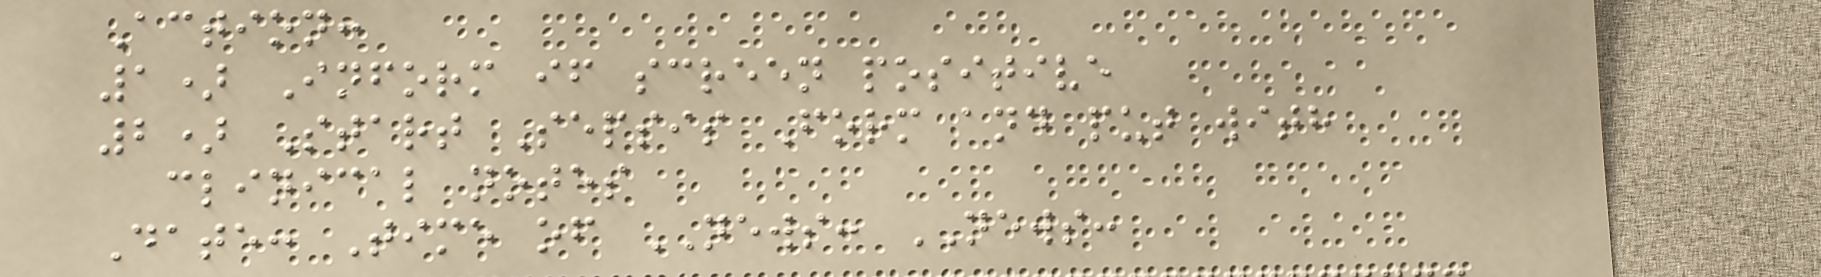Action:
1) Inform if screen positive
2) Start Sepsis Form and put with
clinical notes
Date: Time of NEWS: NEWS:
